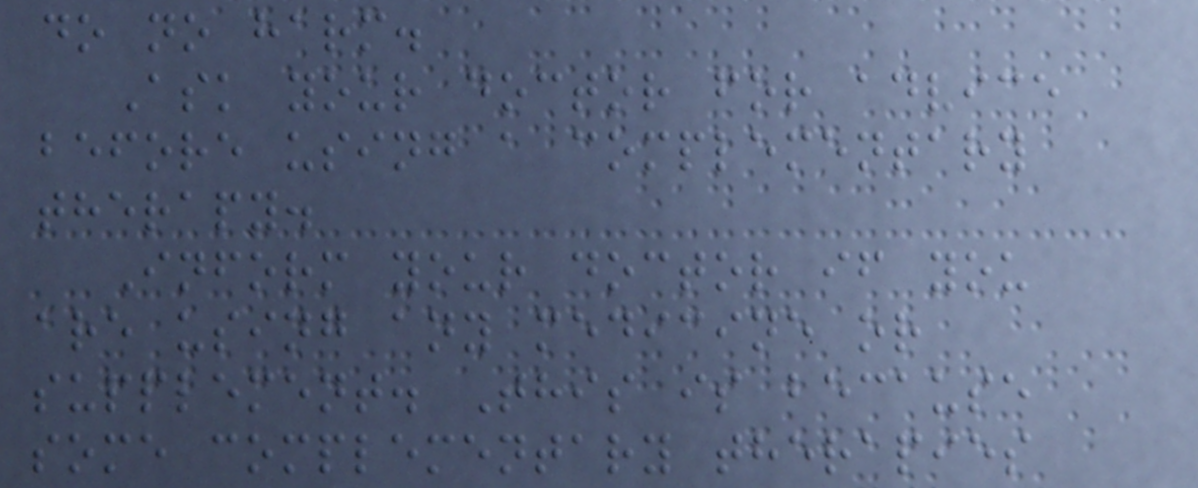do no harm.
Ask your doctor for advice
before using a complementary
therapy.
Inform your doctor if you
are using any medicine or
supplement. This is because
some complementary therapies
